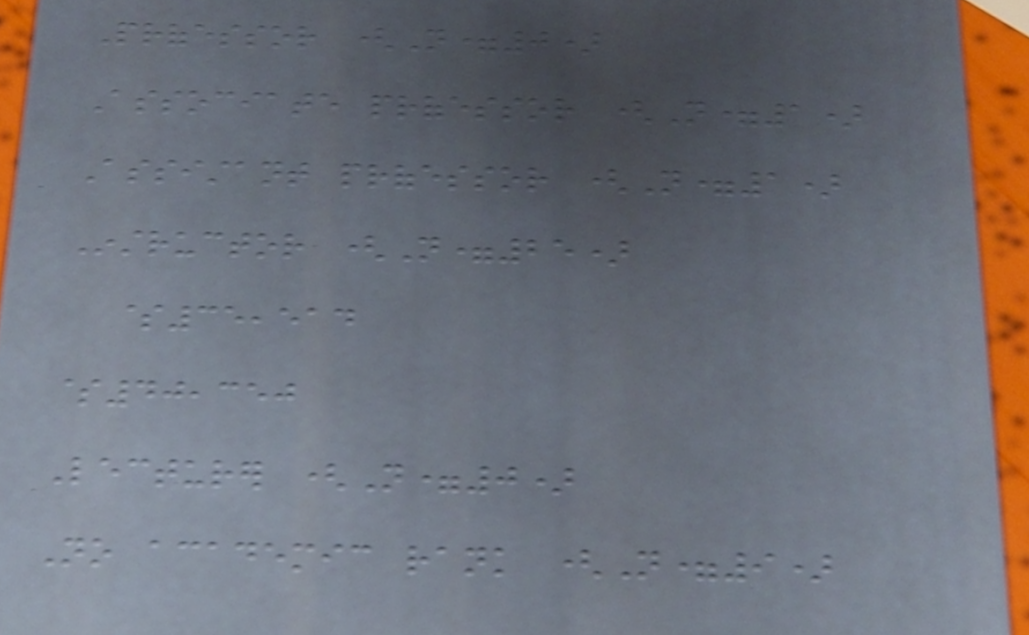Professor (N=0)
Associate professor (N=1)
Assistant professor (N=1)
Instructor (N=25)
$35,514
$40,350
Lecturer (N=0)
No academic rank (N=9)
